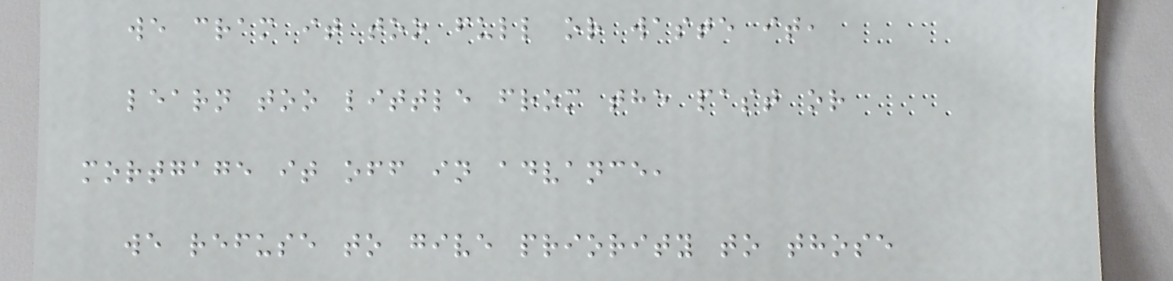we cram it too full or waste it,
learn too little from the past or
mortgage it off in advance,
we refuse to give priority to those
